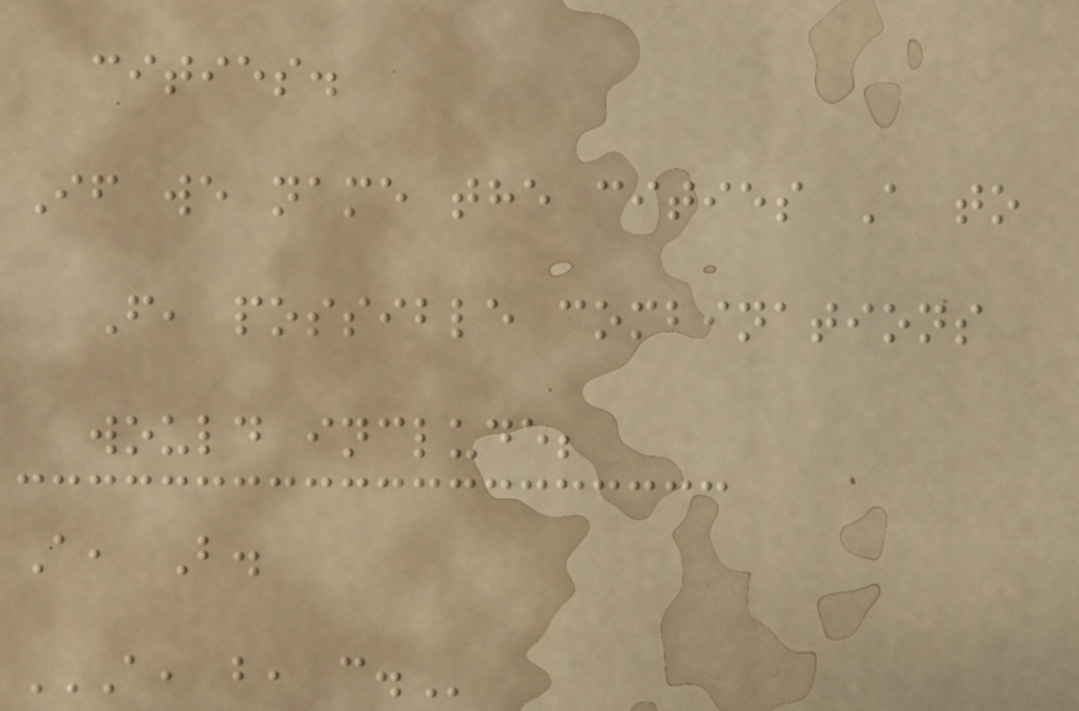cities.
If we name the cities A to
F, possible combinations
would include;
A, B.
A, B, C.
